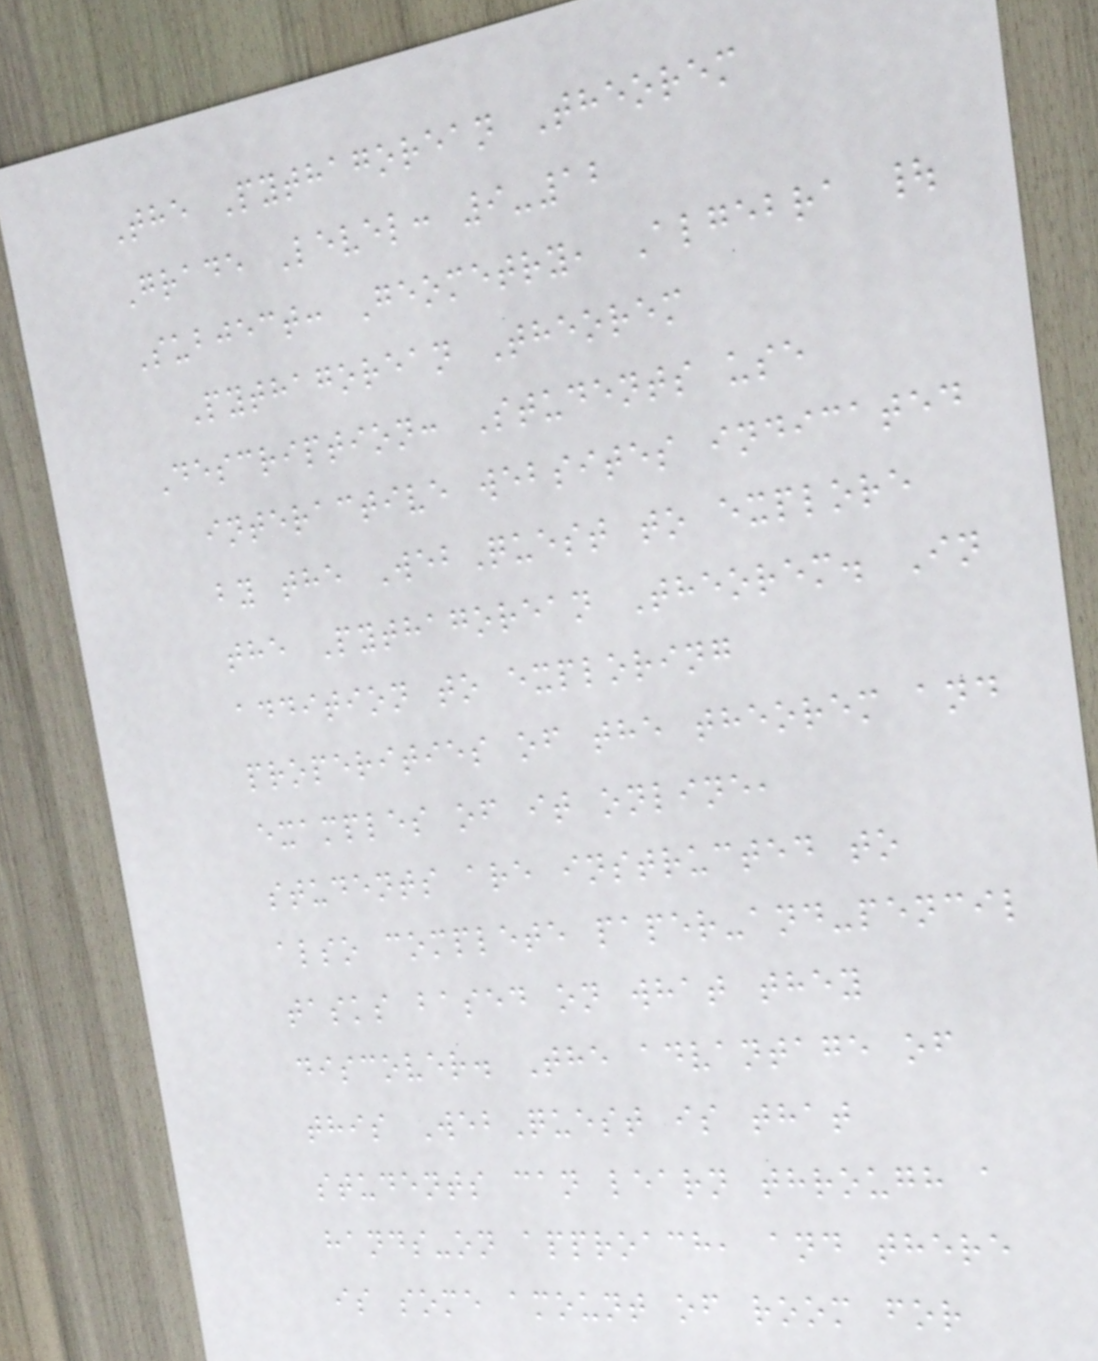The Pythagorean Theorem
Grade Level: 9-12
Subject: Geometry, Algebra |
Pythagorean Theorem
Description: Students use
interactive websites indicated
by the WebQuest to explore
the Pythagorean Theorem. In
addition to exploring
properities of the theorem and
examples of it online,
students are instructed to
also complete paper-and-pencil
tasks based on what they
discover. The advantage of
this WebQuest is that
students can learn through a
hands-on approach, and there
is some amount of room for
